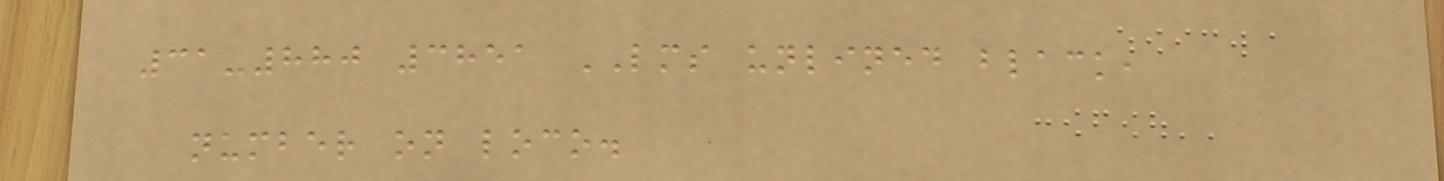31-880 3851 LMS unlined black,
number on loco.
